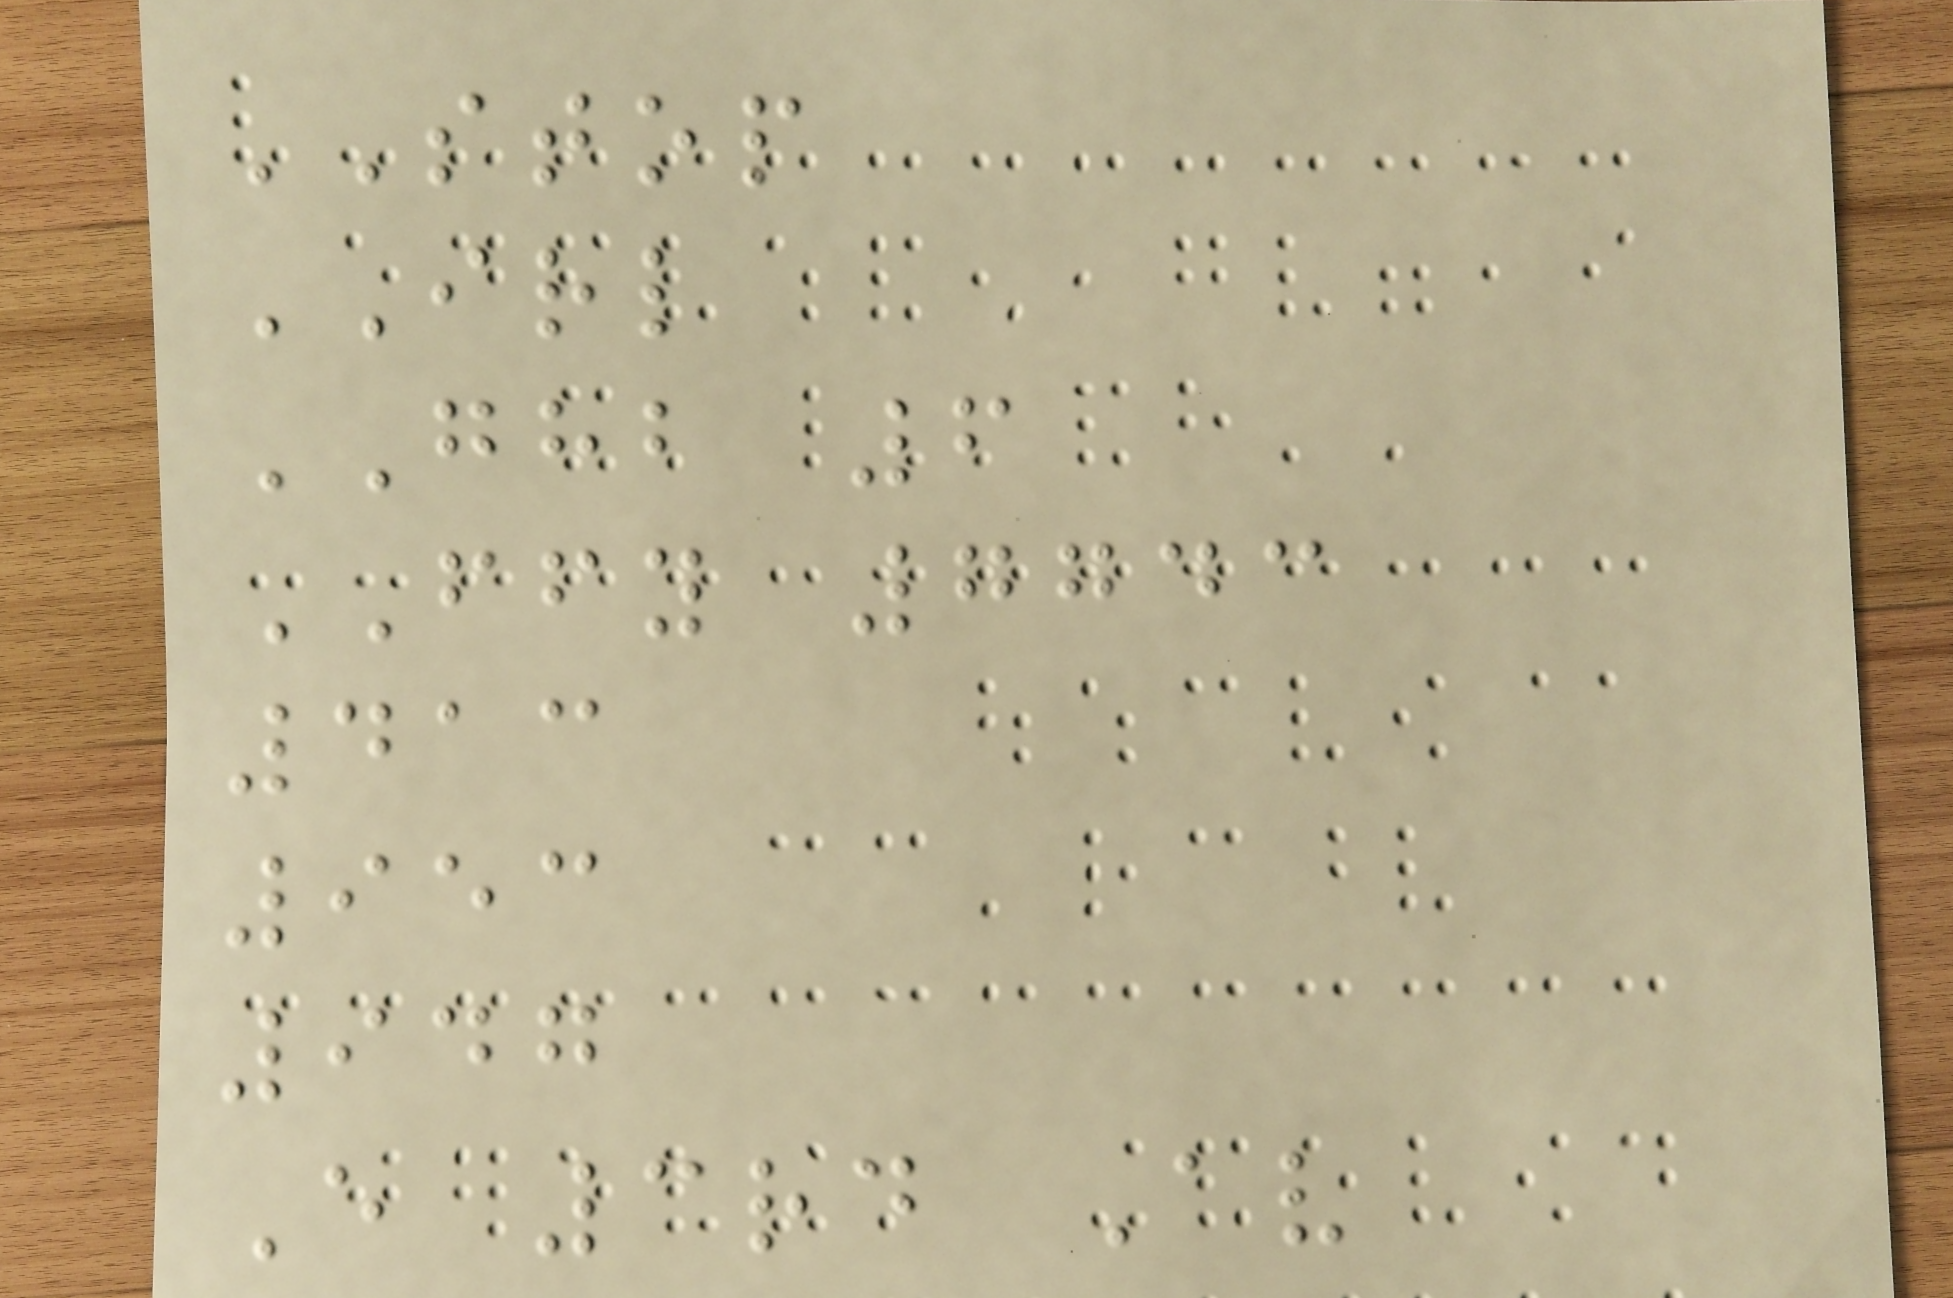STOP
IRL
GHB 6
FFY 7743
413
953
947
E 3rd Av
